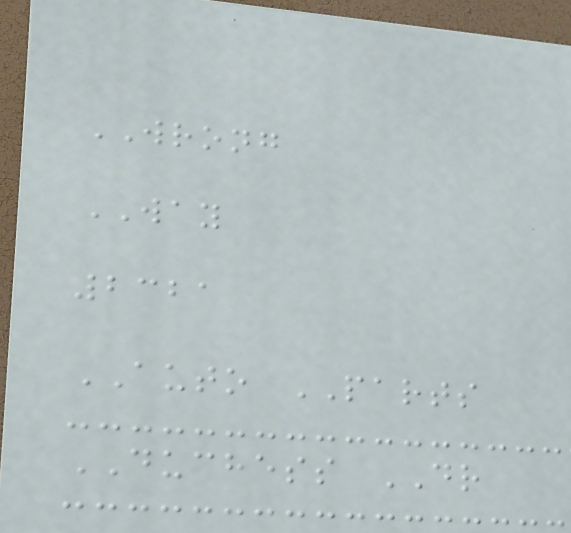WRONG
WAY
2321
AUTO PARTS
DUCHESS DR
